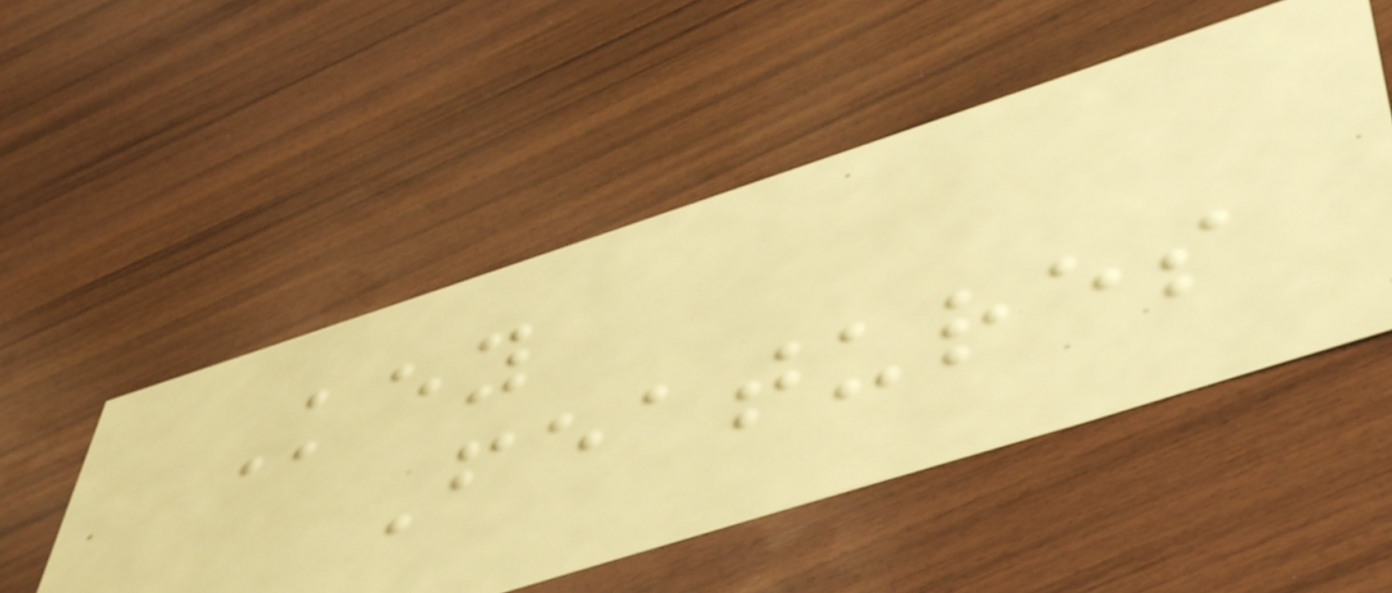Key
Features
